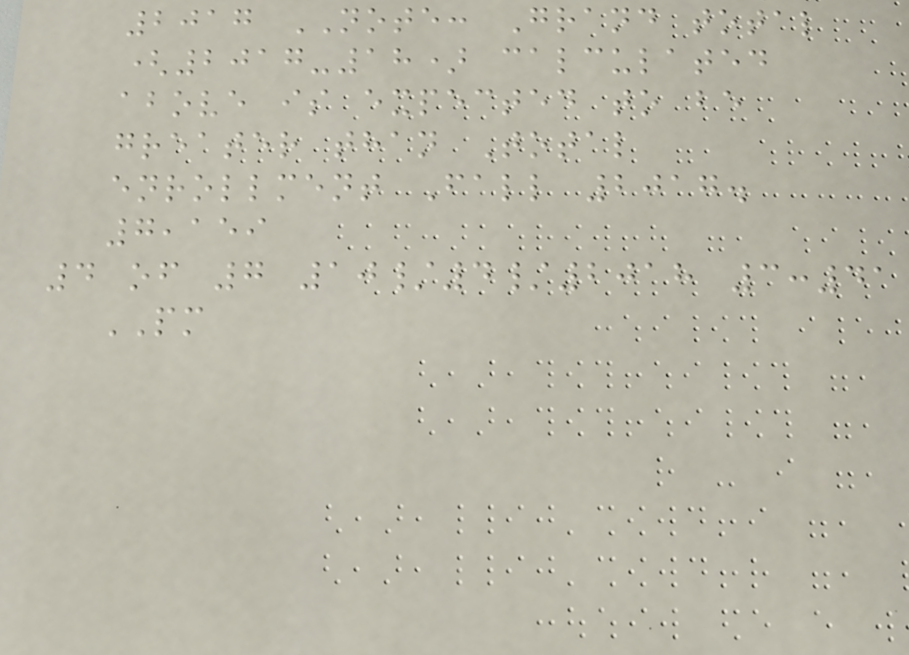2017 NOTE: Grand total
(2017-18) calculated
above is expected to be
greater than Total
enrollment Fall 2017.
7,159
4 of 7 10/4/2018 3:41
PM
